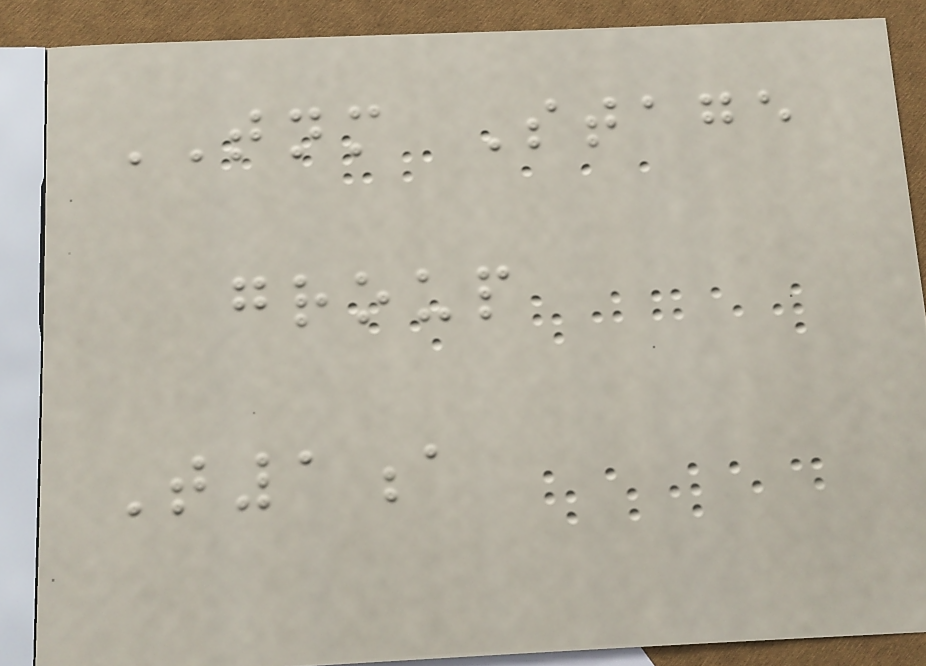TNM Stage
group
T1a
